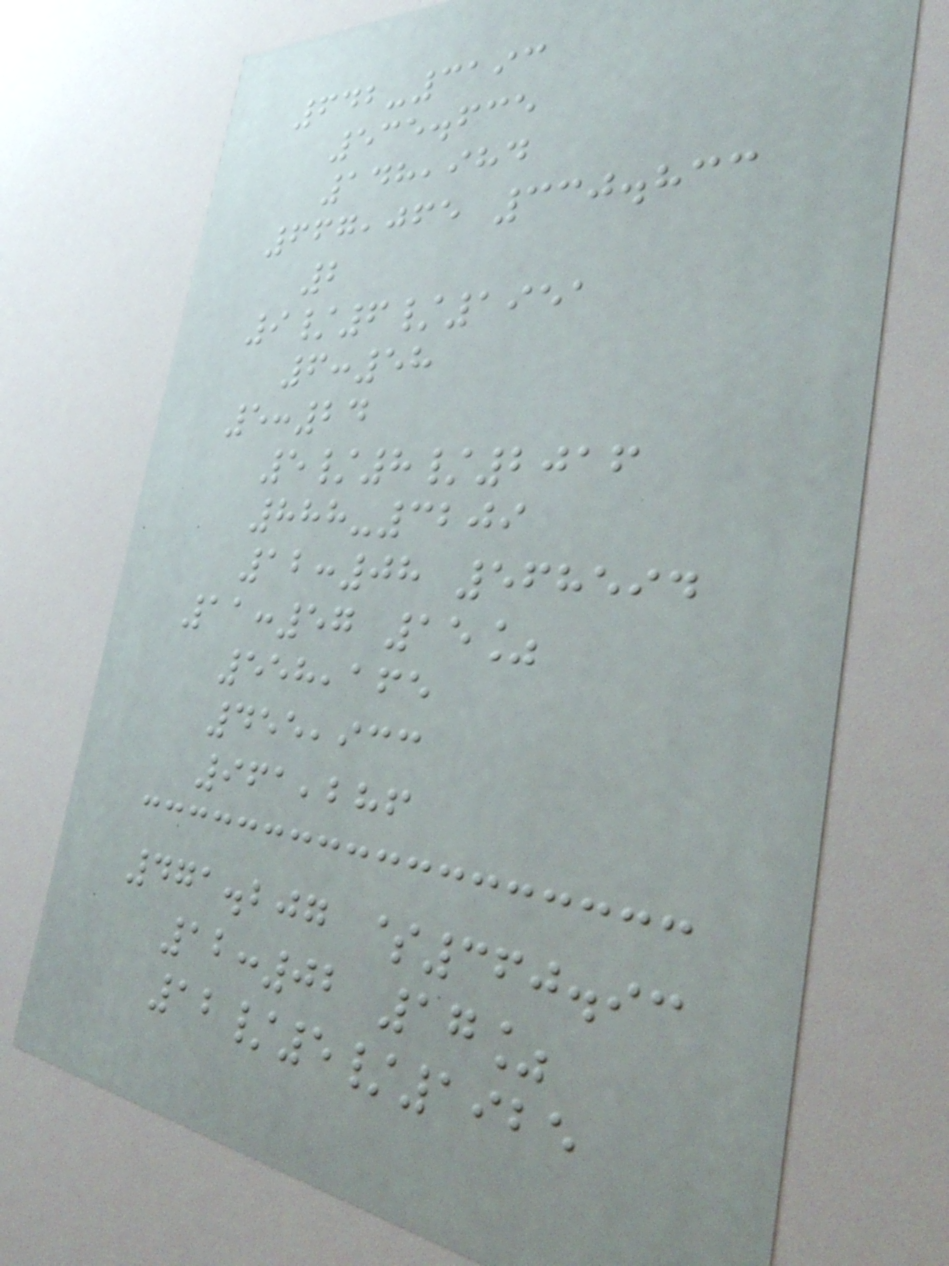642-3193
535.635
148,984
667,065 330.833
2
9/6/1951
6:58
5:24
5/8/2016
888-3209
12:08 568594
11:57 15%
558,165
455,933
961,286
471.207 $360.93
12:02 17%
12/5/1925
